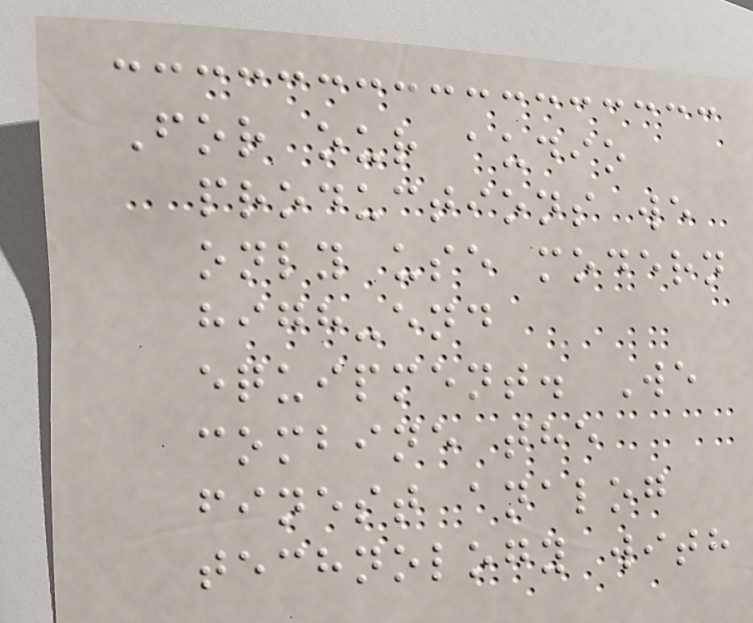For our audio
productions we
only use modern
high-end
equipment. We
combine the
finest analog
technology with
